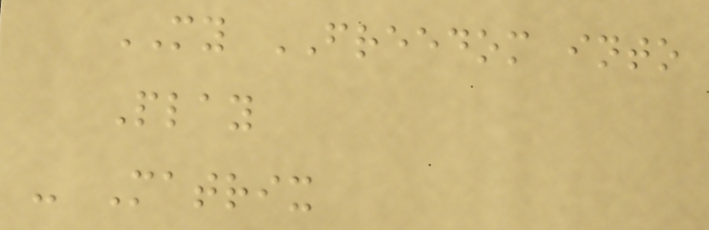MY FREEDOM into
Play
- Matrix
